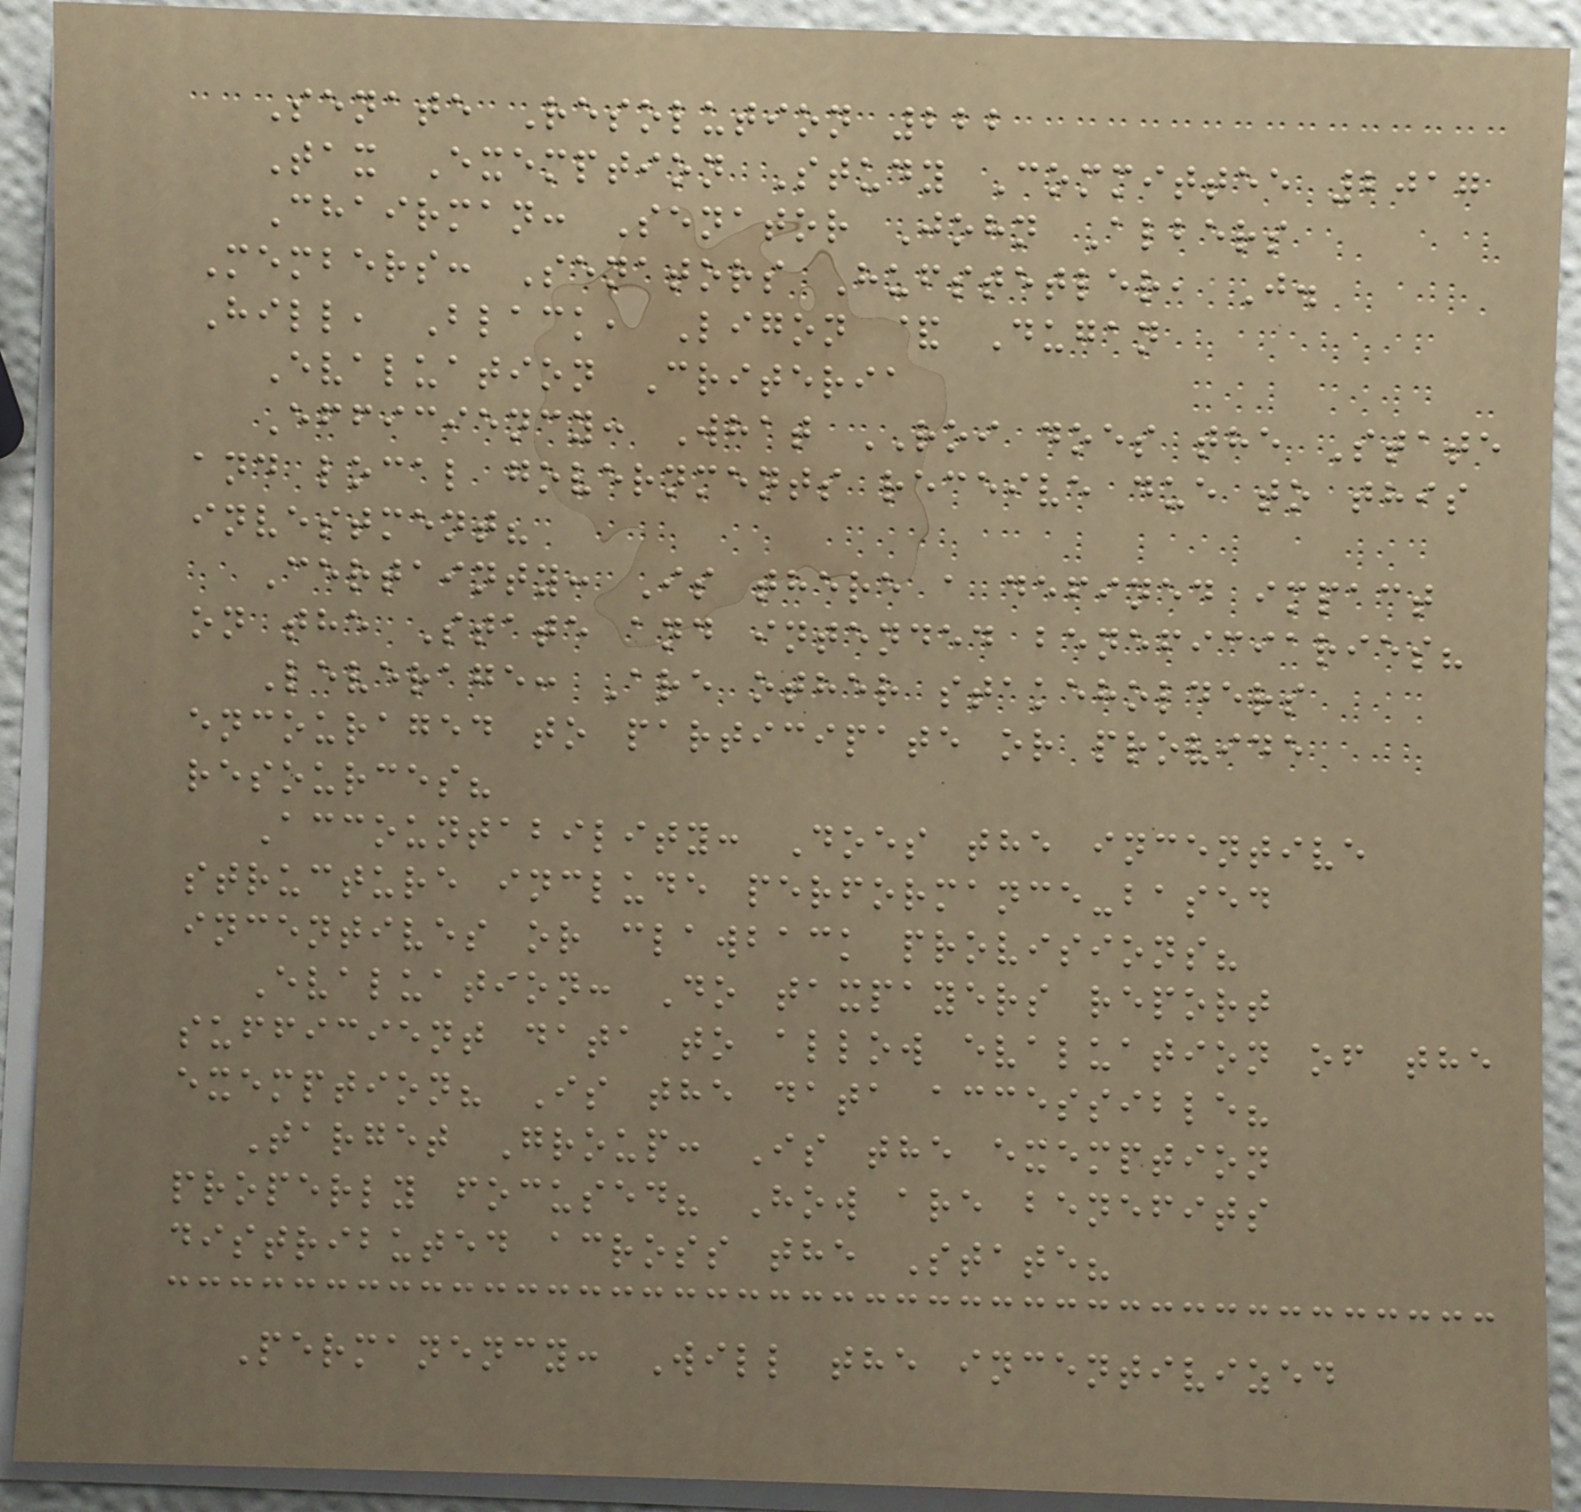Senate Resolution 222
Tax Exemption Study Committee 2017
Chairman: Senator John Albers
Members: Senators Hufstetler, J.
Hill, Black, Ligon & Dugan
Evaluation Criteria
Efficiency: What ROI does the State
and local governments receive due to this
investment?
Certainty: Is there a defined impact
on the State and intended beneficiaries?
Leverage: Are other stakeholders
encouraged to participate or provide
resources?
Accountability: Does the incentive
structure include performance-based
incentives or clawback provisions?
Evaluation: Do taxpayers report
sufficient data to allow evaluation of the
exemption? Is the data accessible?
Target Group: Is the exemption
properly focused? How are benefits
distributed across the State?
Permanency: Will the incentivized
